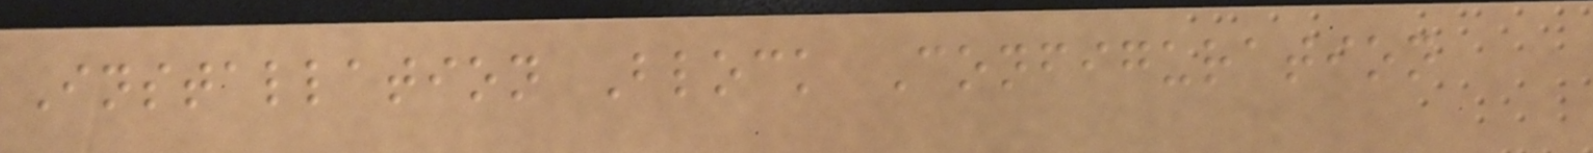Installation Block Configuration
